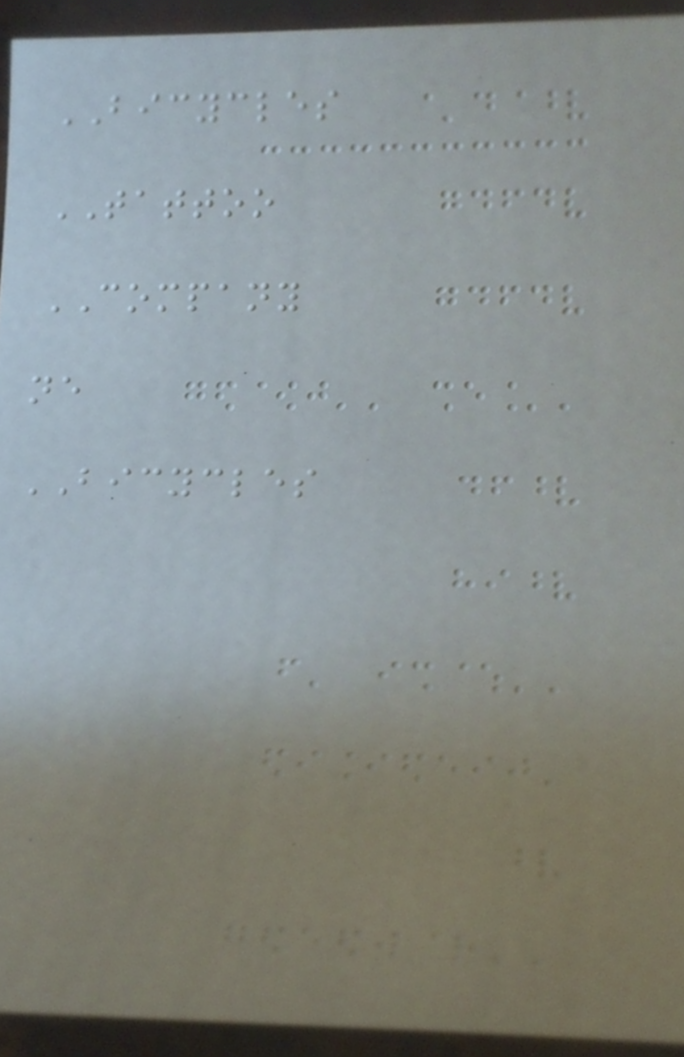BICYCLES
TATTOO
COMPANY
ne
BICYCLES
